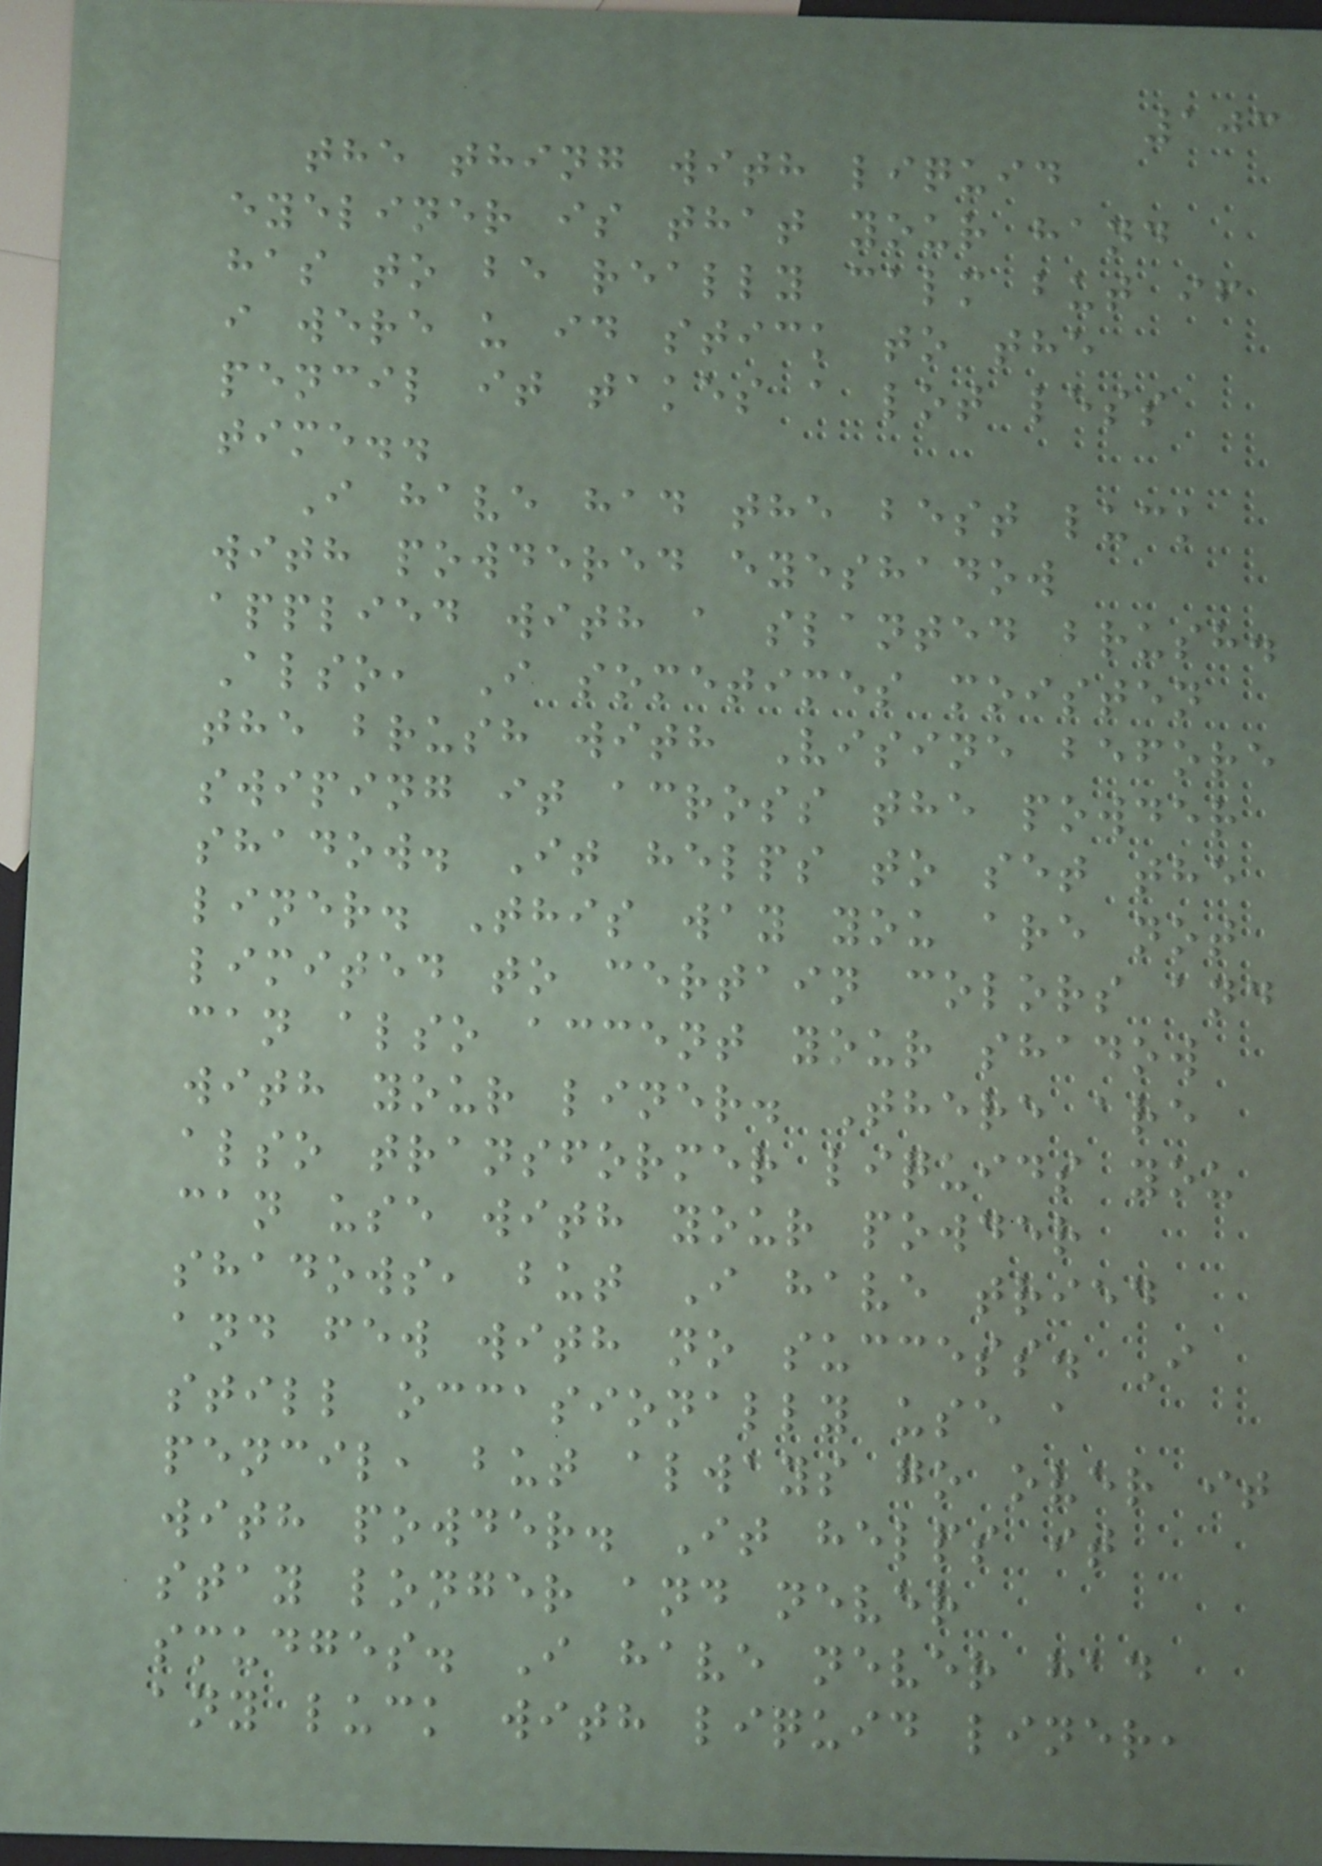103
the thing with liquid
eyeliner is that your hand
has to be really calm but if
i were u id stick to the
pencil it takes a lot less
time..
I have had the best luck
with powdered eyeshadow
applied with a slanted brush.
Also, I sometimes moisten
the brush with Visine before
swiping it across the powder
shadow. It helps to set the
liner. This way you are not
limited to certain colors and
can also accent your shadow
with your liner. There are
also transformer liquids you
can use with your powder
shadows, but I have tried
and few with no success. I
still occasionally use a
pencil, but always go over it
with powder. It helps it
stay longer and never
smudges. I have never had
any luck with liquid liner,
